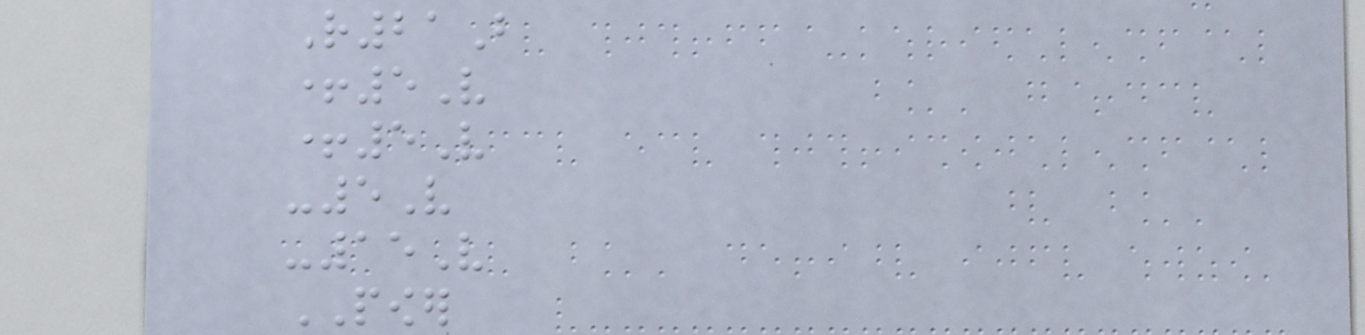R21B
+5V
+5V
-5V
-15V
POWER
